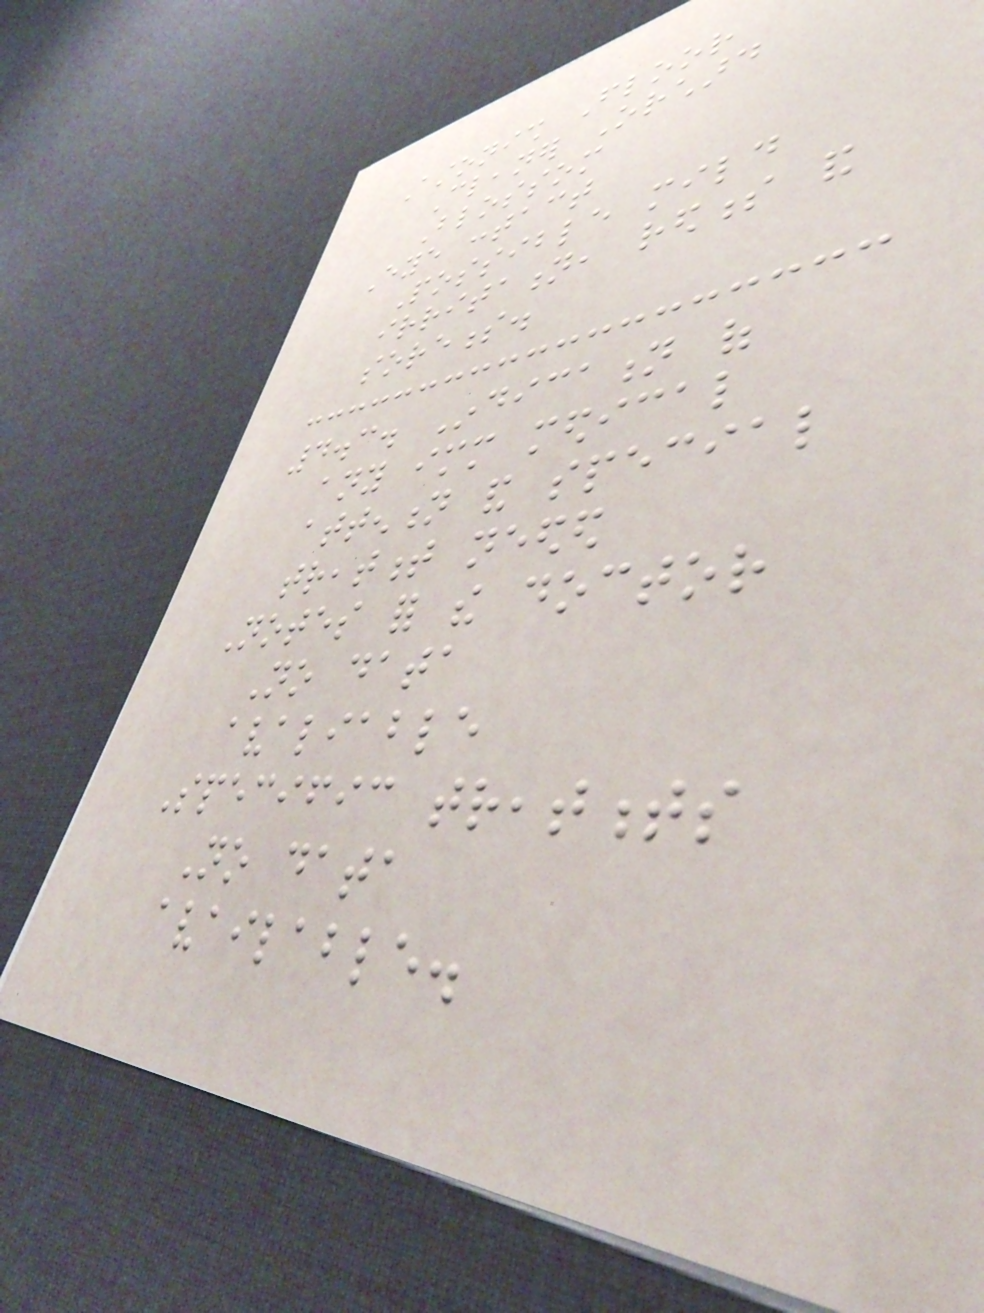Astonish Floor
Cleaner Orchard
Blossom
Eye contact
Possible mild
irritation, redness and
soreness.
4.3. Indication of
any immediate medical
attention and special
treatment needed
Notes for the doctor
No data
avaliable
Specific treatments
No data
available.
